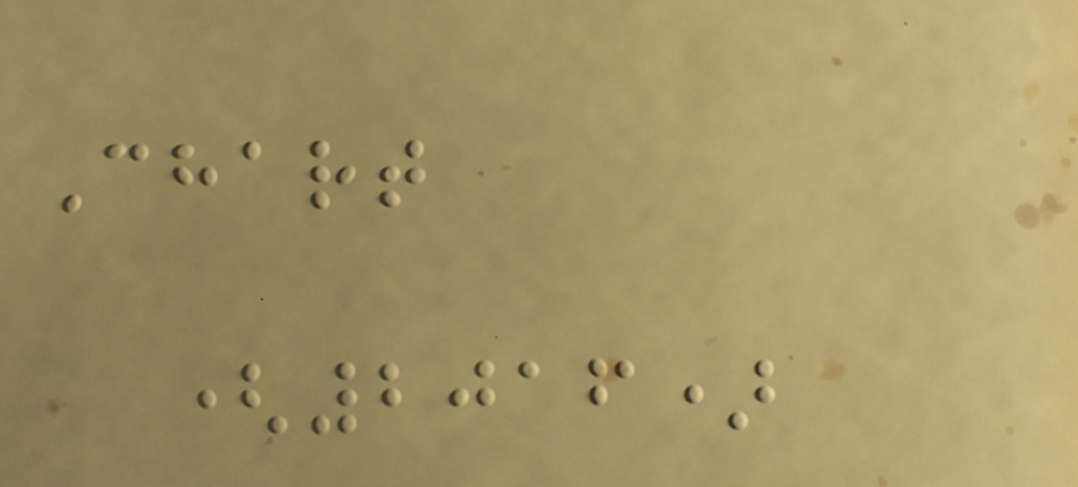Chart
(2016)
